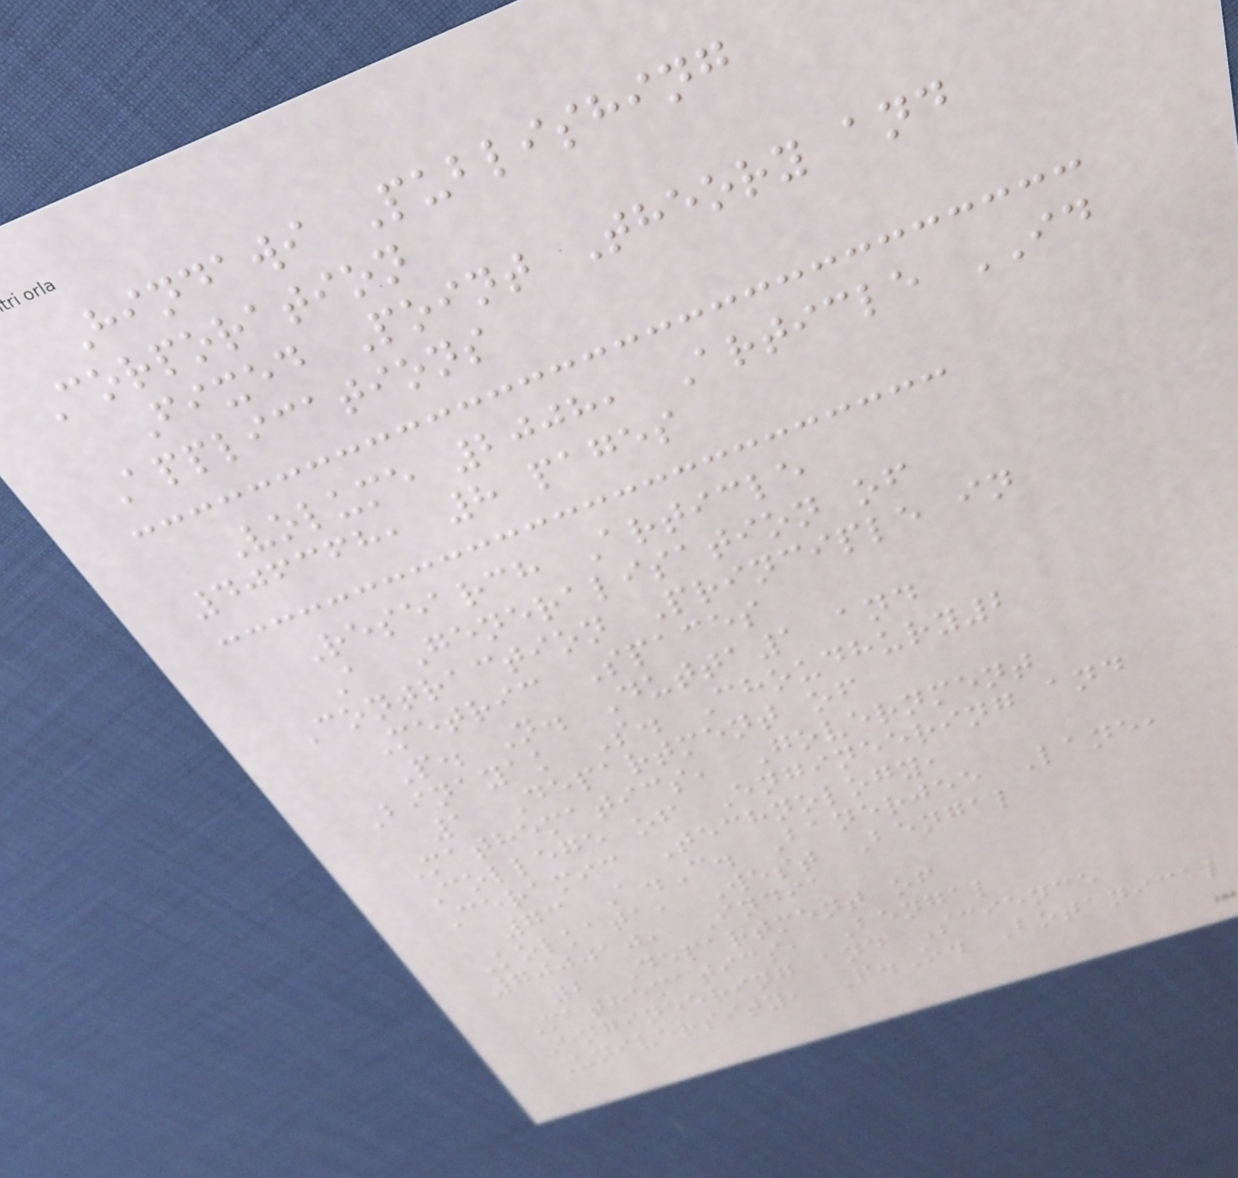Hindawi Publishing
Corporation
Fixed Point Theory and
Applications
Volume 2008, Article ID
406368, 8 pages
Research Article
A Generalisation of
Contraction Principle in
Metric Spaces
P. N. Dutta1 and
Binayak S. Choudhury2
1 Department of
Mathematics, Government
College of Engineering and
Ceramic Technology,
73 A.C. Banerjee Lane,
Kolkata, West Bengal
700010, India
2 Department of
Mathematics, Bengal
Engineering and Science
University, P.O. Botanical
